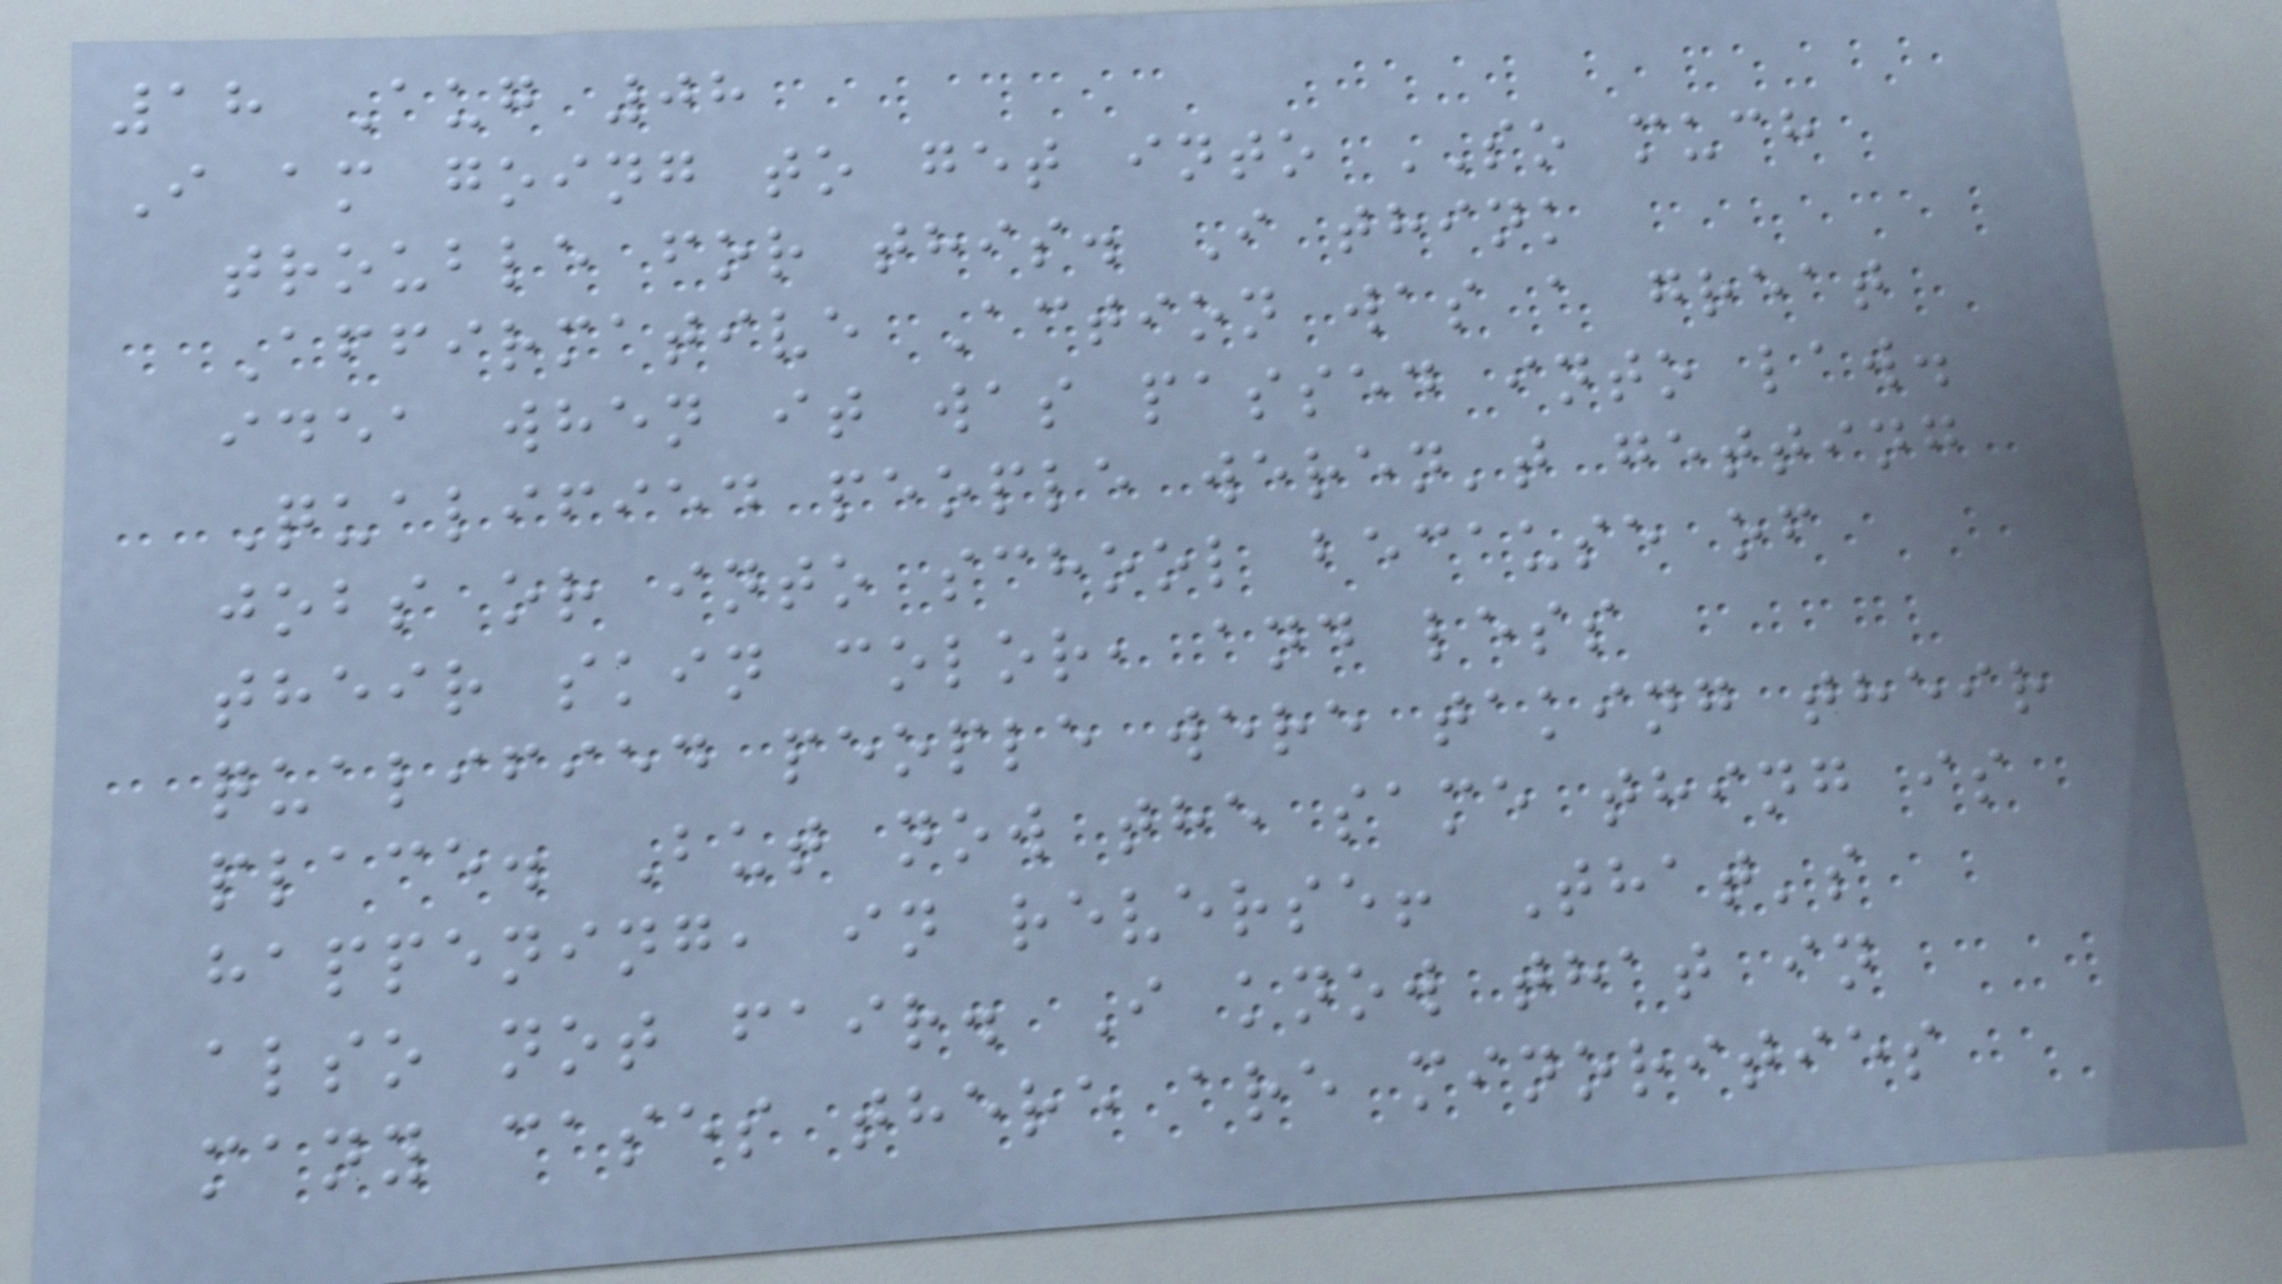18 Aug 08
I am going to get into SO much
trouble for this. I think
Affirmative Action was a great
idea when it was passed into law.
Qualified people weren't getting
jobs or into school because of
their skin color, and less
qualified people were taking their
place. But now the same thing is
happening, in reverse! That's
also not fair. I know that in
many cases there are minorities
